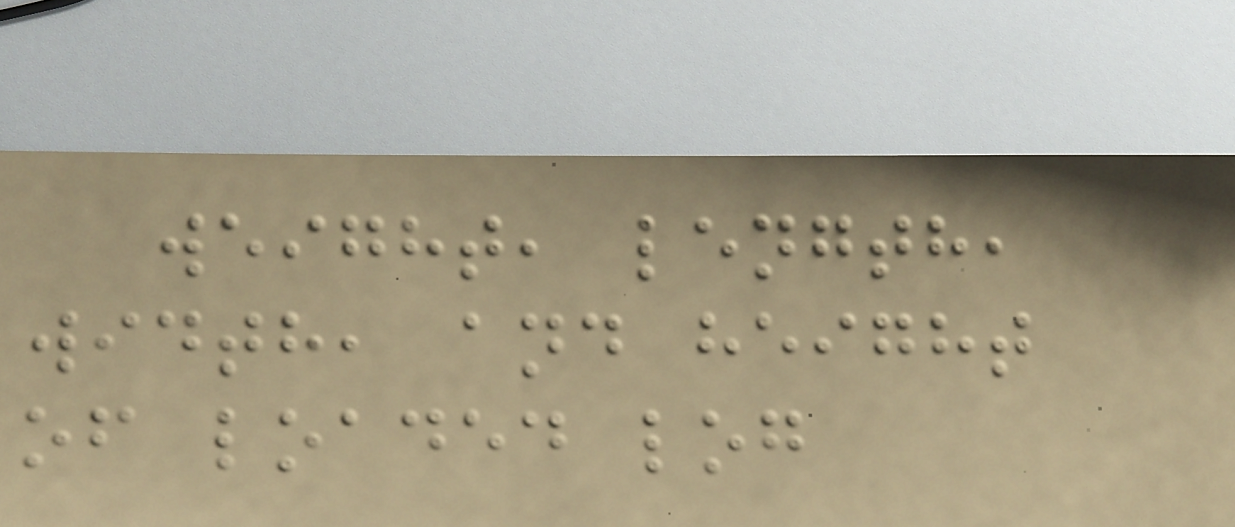weight, length,
width, and height
of loaded log
